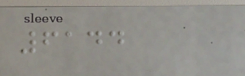6144
